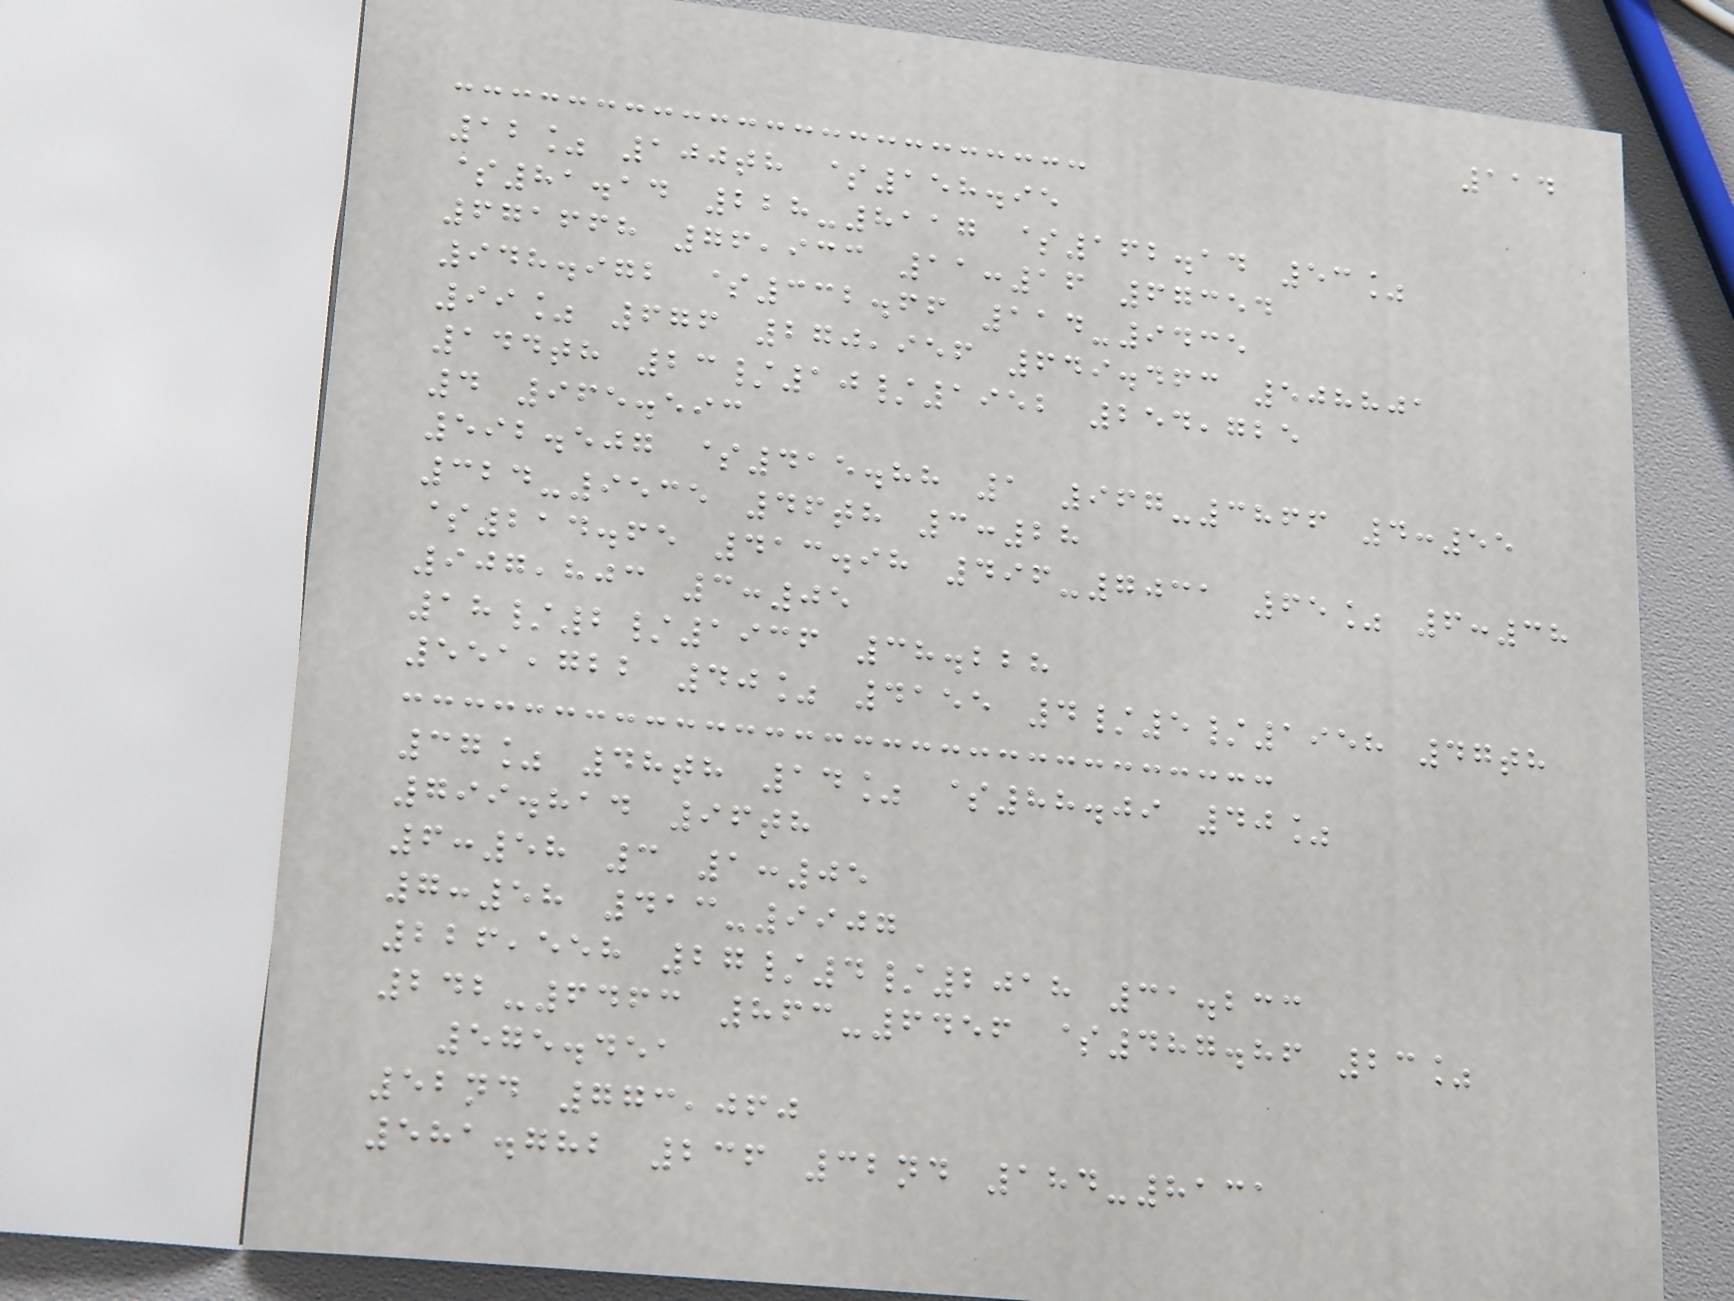114
12% 100th $158.95
$81.14 228-8117 $162.14 53%
671668 76,933 11:16 67354
948.972 $332.66 114-9435
99% 676 270,956 649.463 508801
144th 23/10/1952 254,725
4 965.593
592.507 $415.88 1 967-3866 4:55
324-9535 46th 3:28
$214.65 413.98 496-7031 65% 6:38
907,803 3:05
18/2/1936 38.228
551,722 40% 4155 4/5/1958 47th
37% 48th 14% $88.09 40%
799.814 96th
6:58 3 1:05
7:58 413-9907
226,558 27/4/2018 31.233
242-6463 863-6456 $487.86 23%
575.451
52nd 773,060
581.782 236 32nd 184-8131
